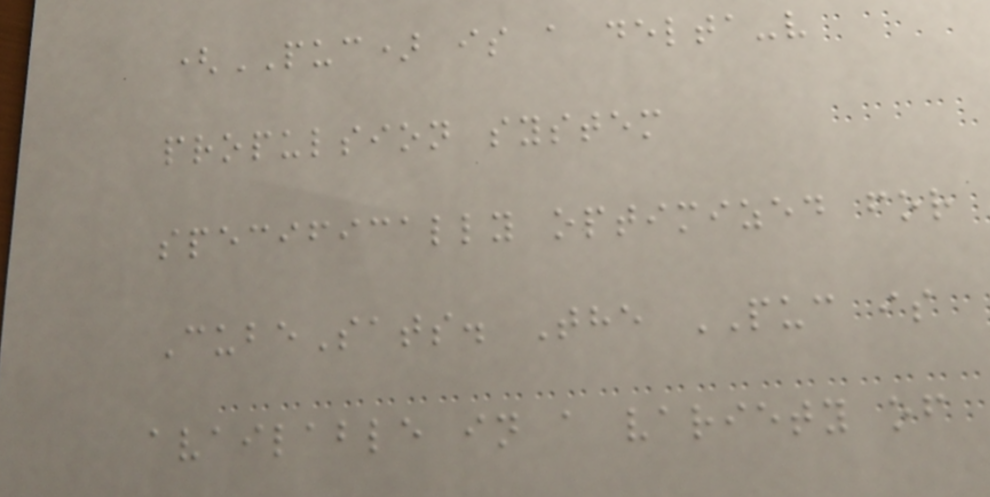(PUC) is a delta-v
propulsion system
specifically optimized for
CubeSats. The PUC is
available in a variety of
